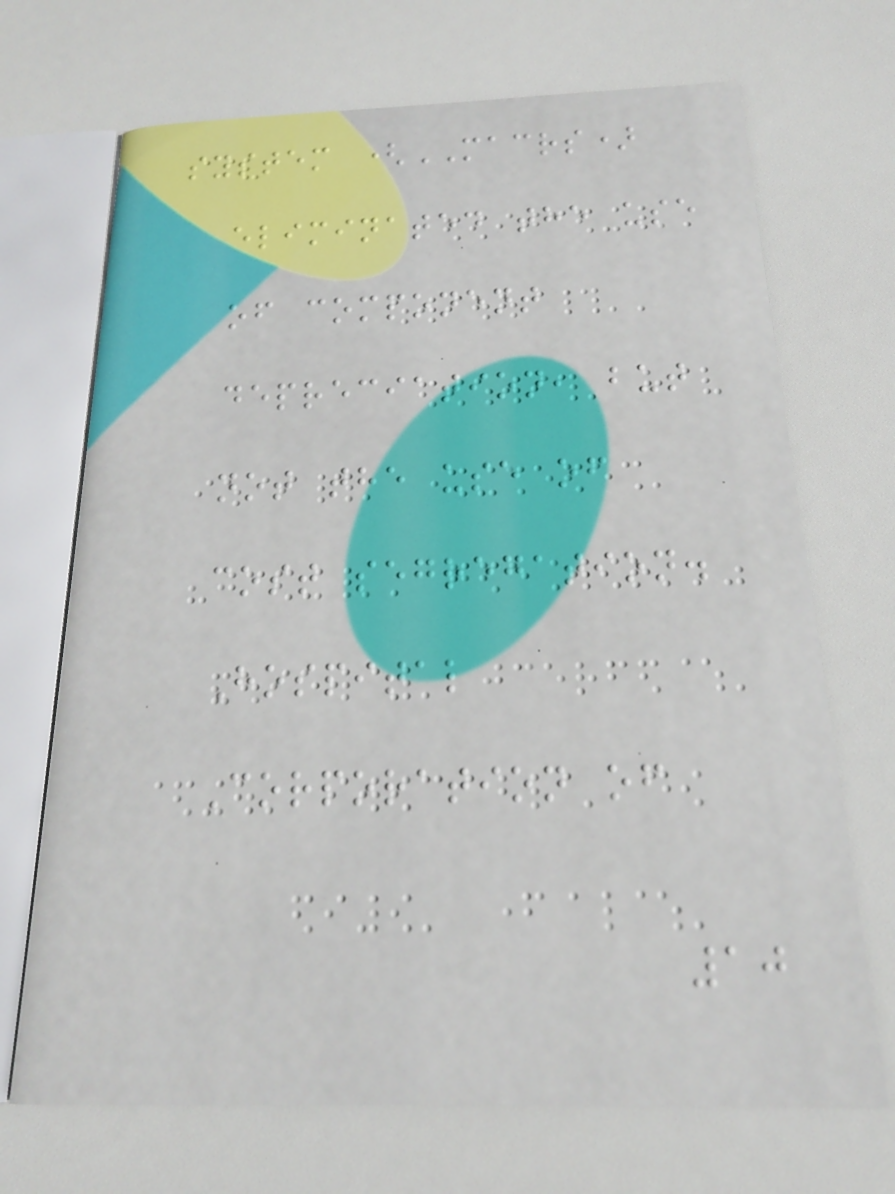system (MACRS)
eliminated the use
of component
depreciation, but
not the use of
cost segregation.
Hospital
Corporation of
10
